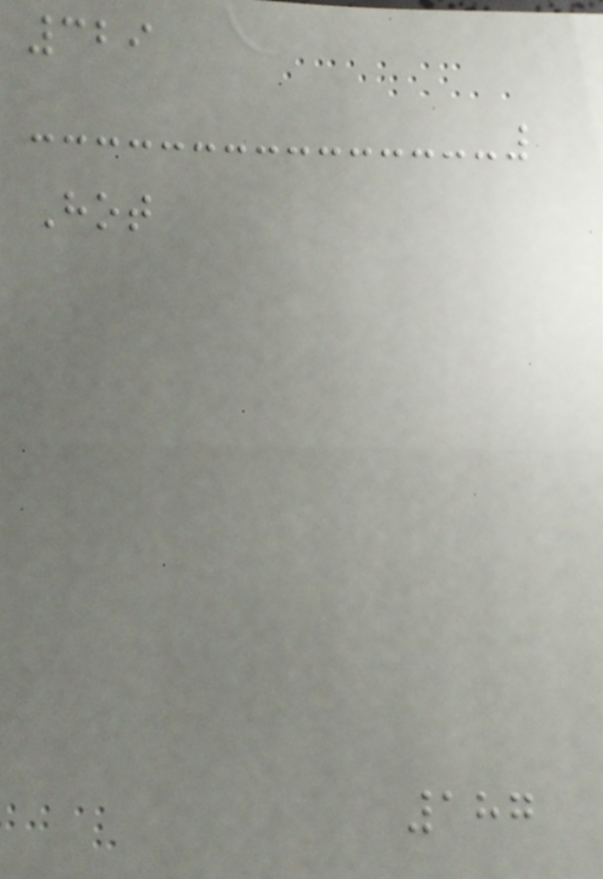329
Hot
187
